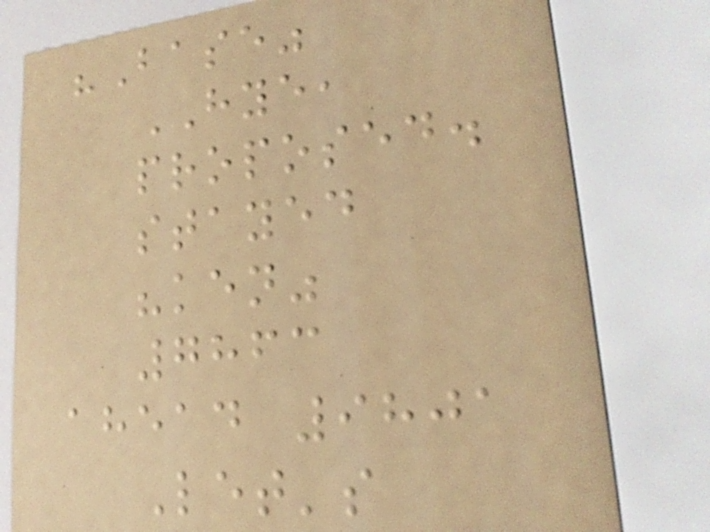"Base"
HYE,
proposed.
stayed
"ken"
7863
ahead 9801
Let's
